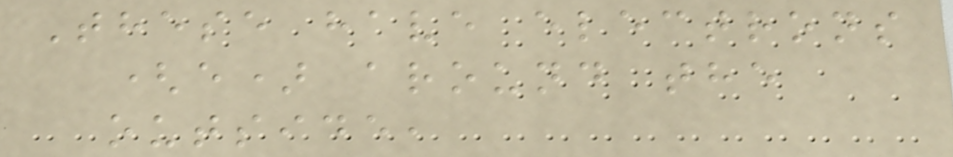These have electrons
(e) around the
outside,
